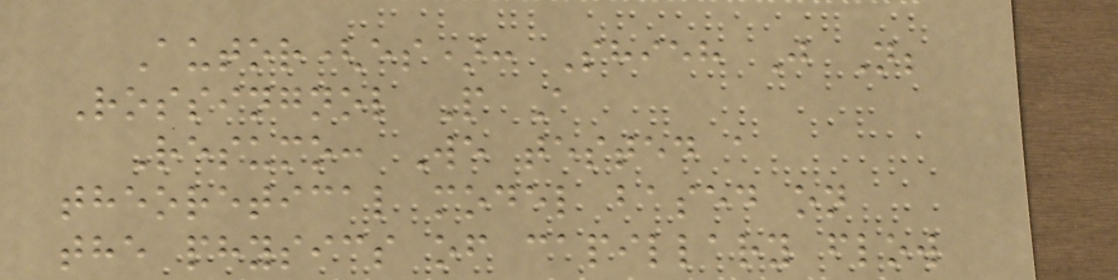Autor(es): Shieh J N;
Rossingnol P A
Resumo: We tested a
theoretical model based on
the physics of capillary flow
